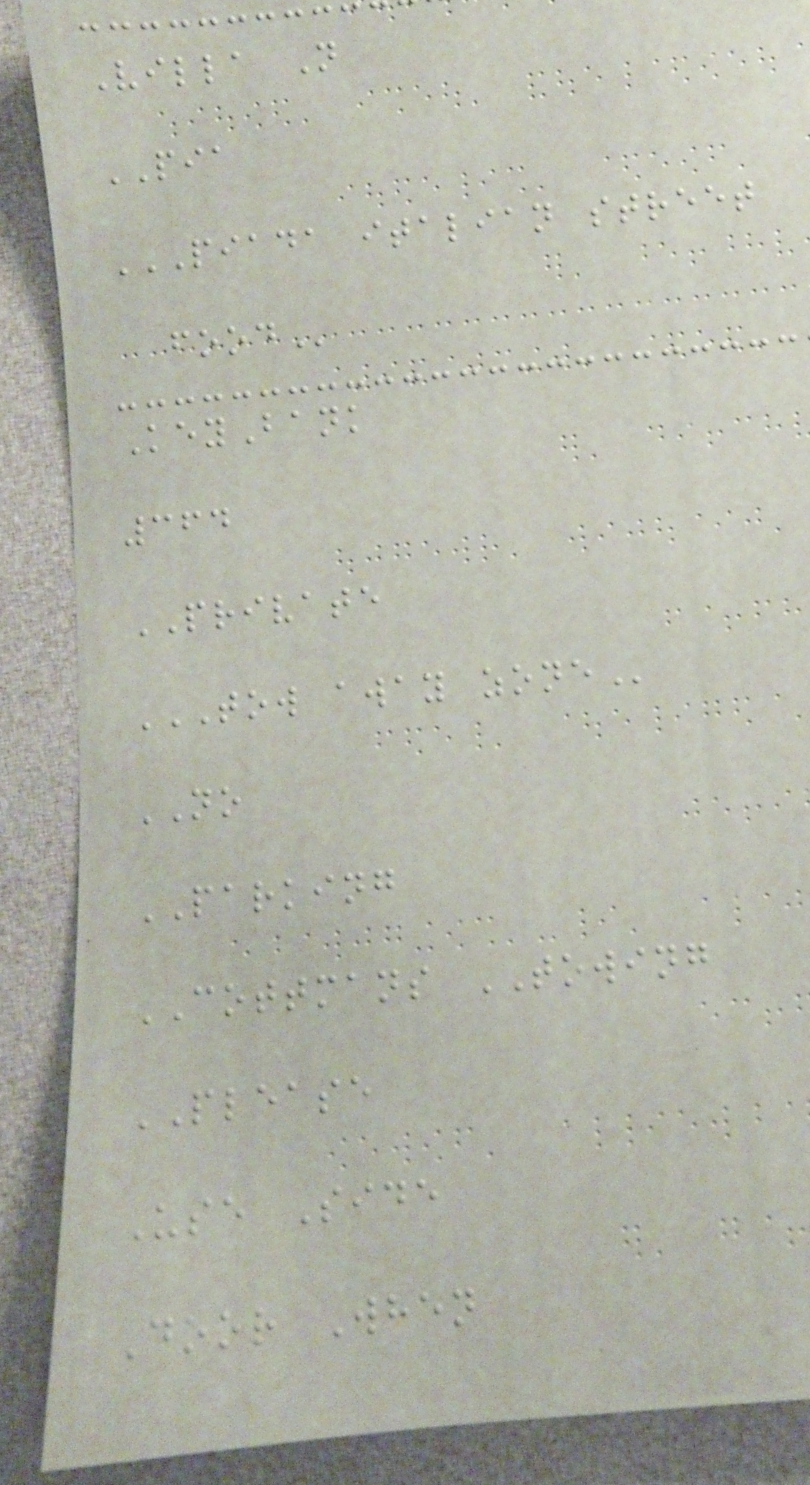Villa N
PIA
PIADA ITALIAN STREET
FOOD
KeyBank
364
PRIVATE
TOW AWAY ZONE
NO
PARKING
COTTMANS TOWING
PLEASE
Use Side
Door When
